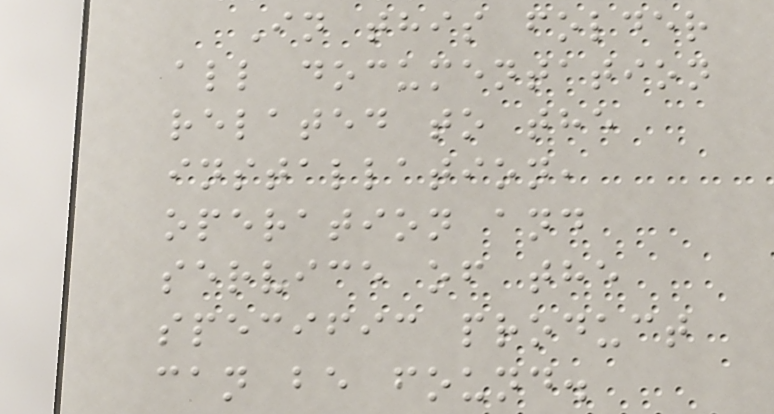In this folder
all documentation
related to the
installation,
operation and
service of the
specific product
can be found.
